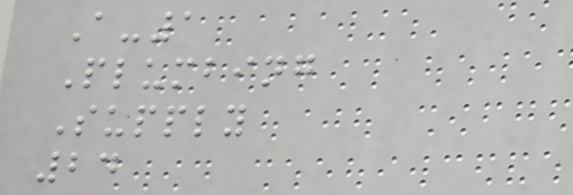A-1
Plumbing
Supply
24
